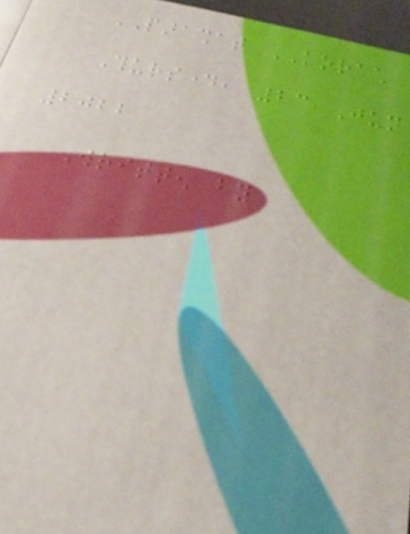PARASHAT KORACH
Thursday, 23 Jun
2022
Written by
